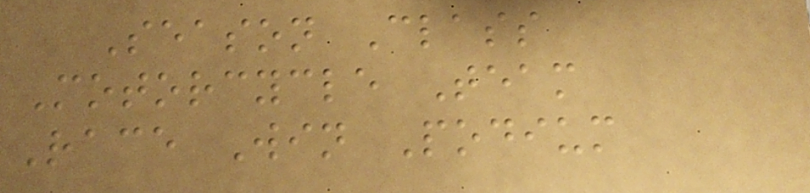Season Class
Motorcycle Team
Race Win Podium
